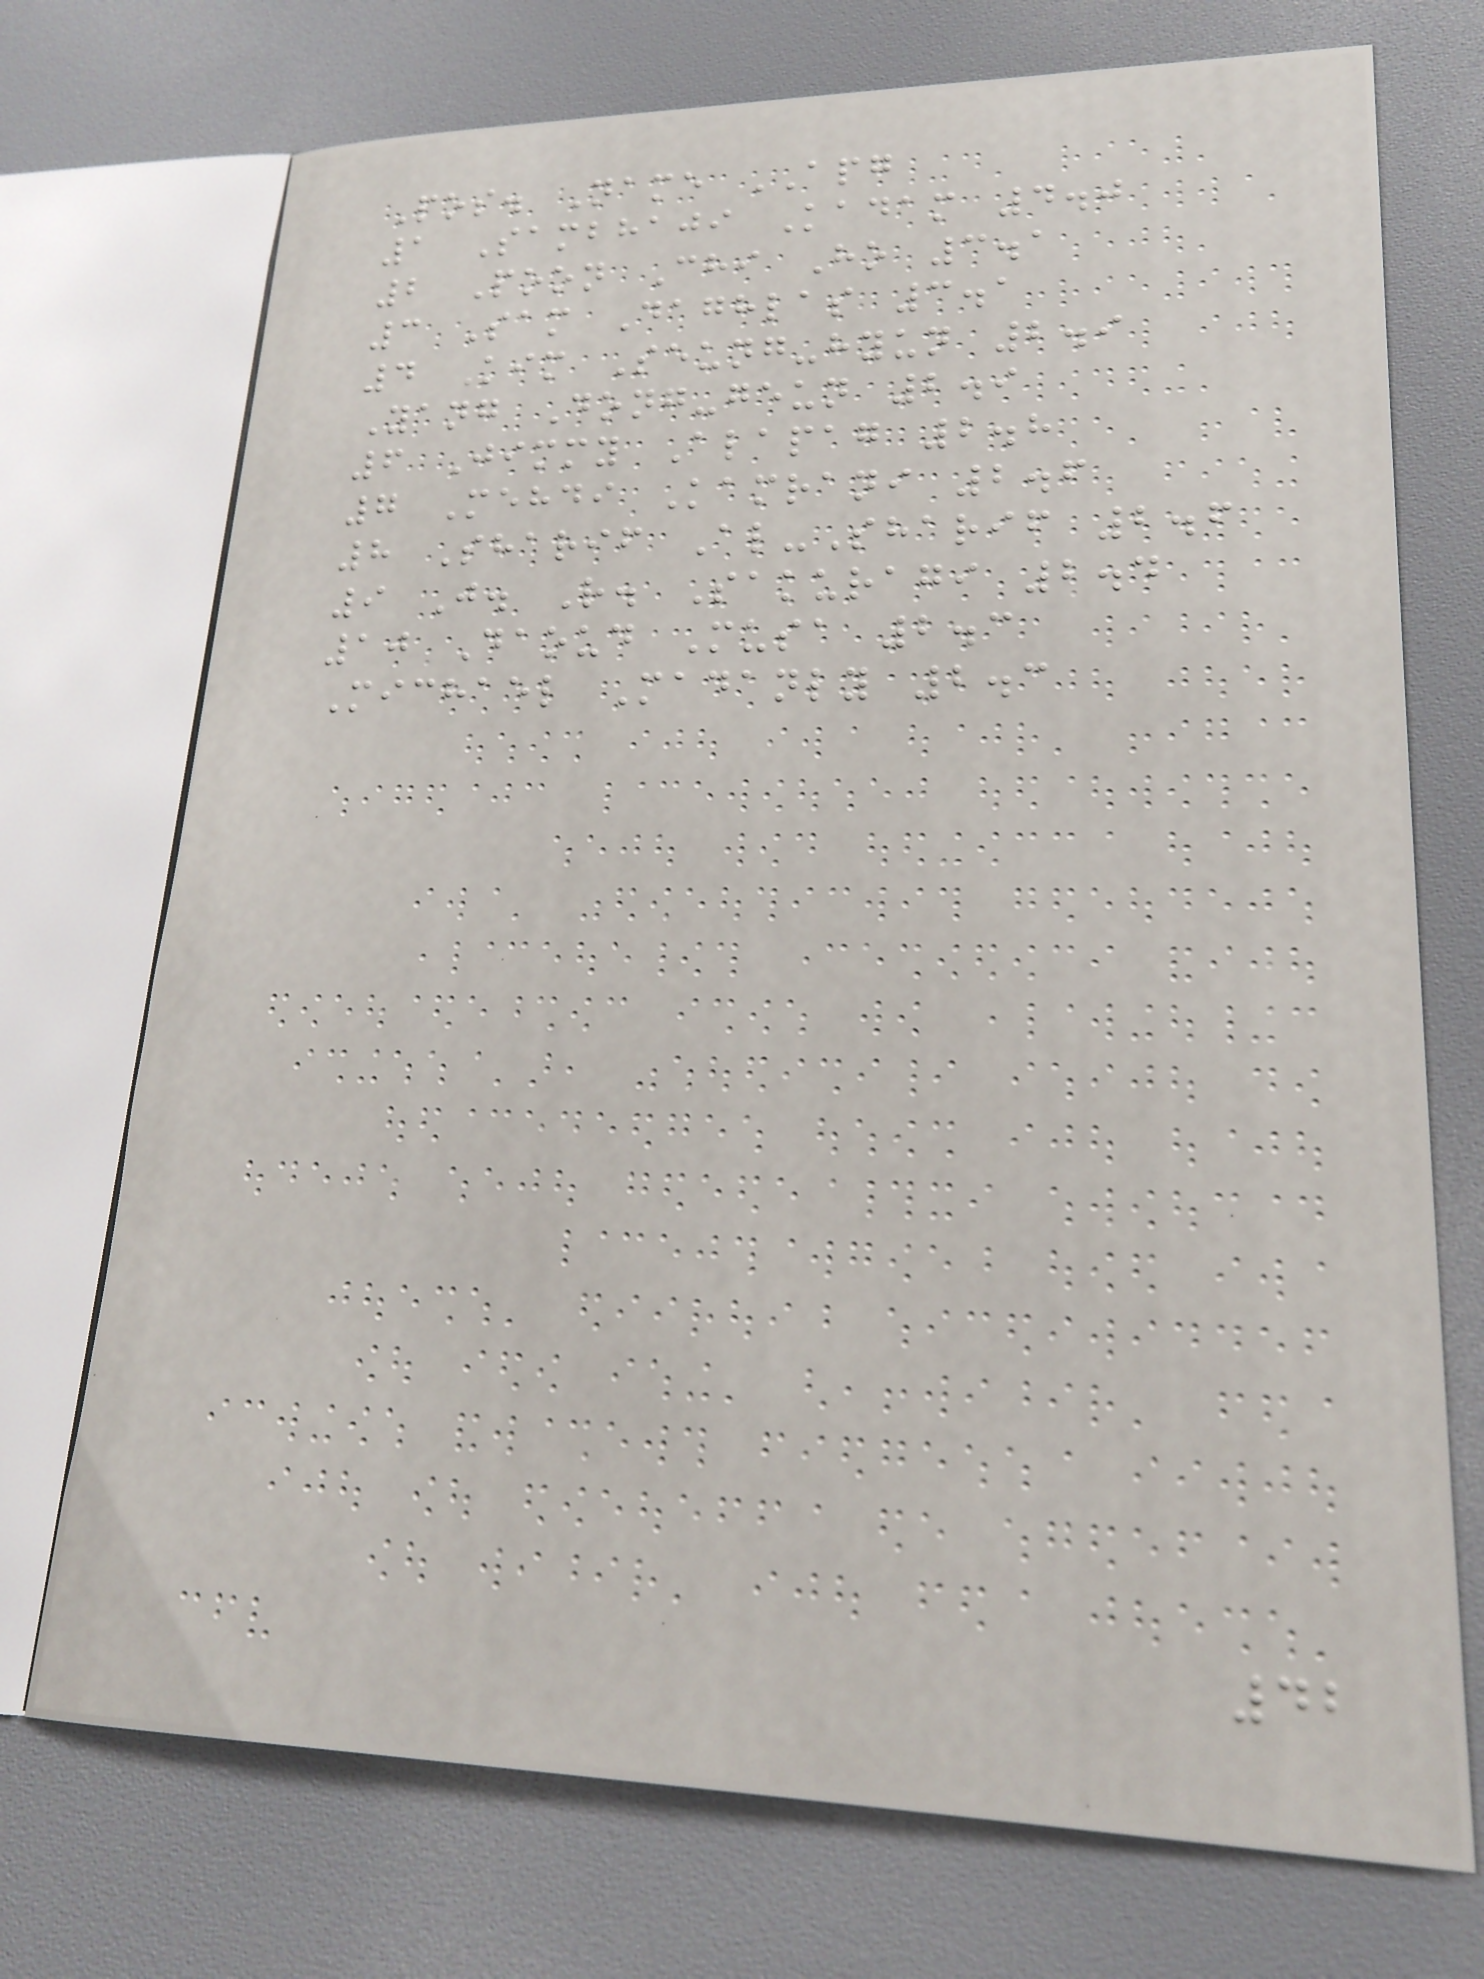Pos. Name APG
1 Sambhaji Kadam 4.0
2 Poon Chi Ho 3.1
3 Sam Daghlas 3.1
4 Kim Seung-hyun 2.9
Yang Dong-geun 2.9
6 Jimmy Alapag 2.8
7 Mehdi Kamrani 2.6
8 Sharif Al-Sharif 2.6
9 J. R. Sakuragi 2.4
10 Daoud Musa 2.3
Michael Madanly 2.3
42
